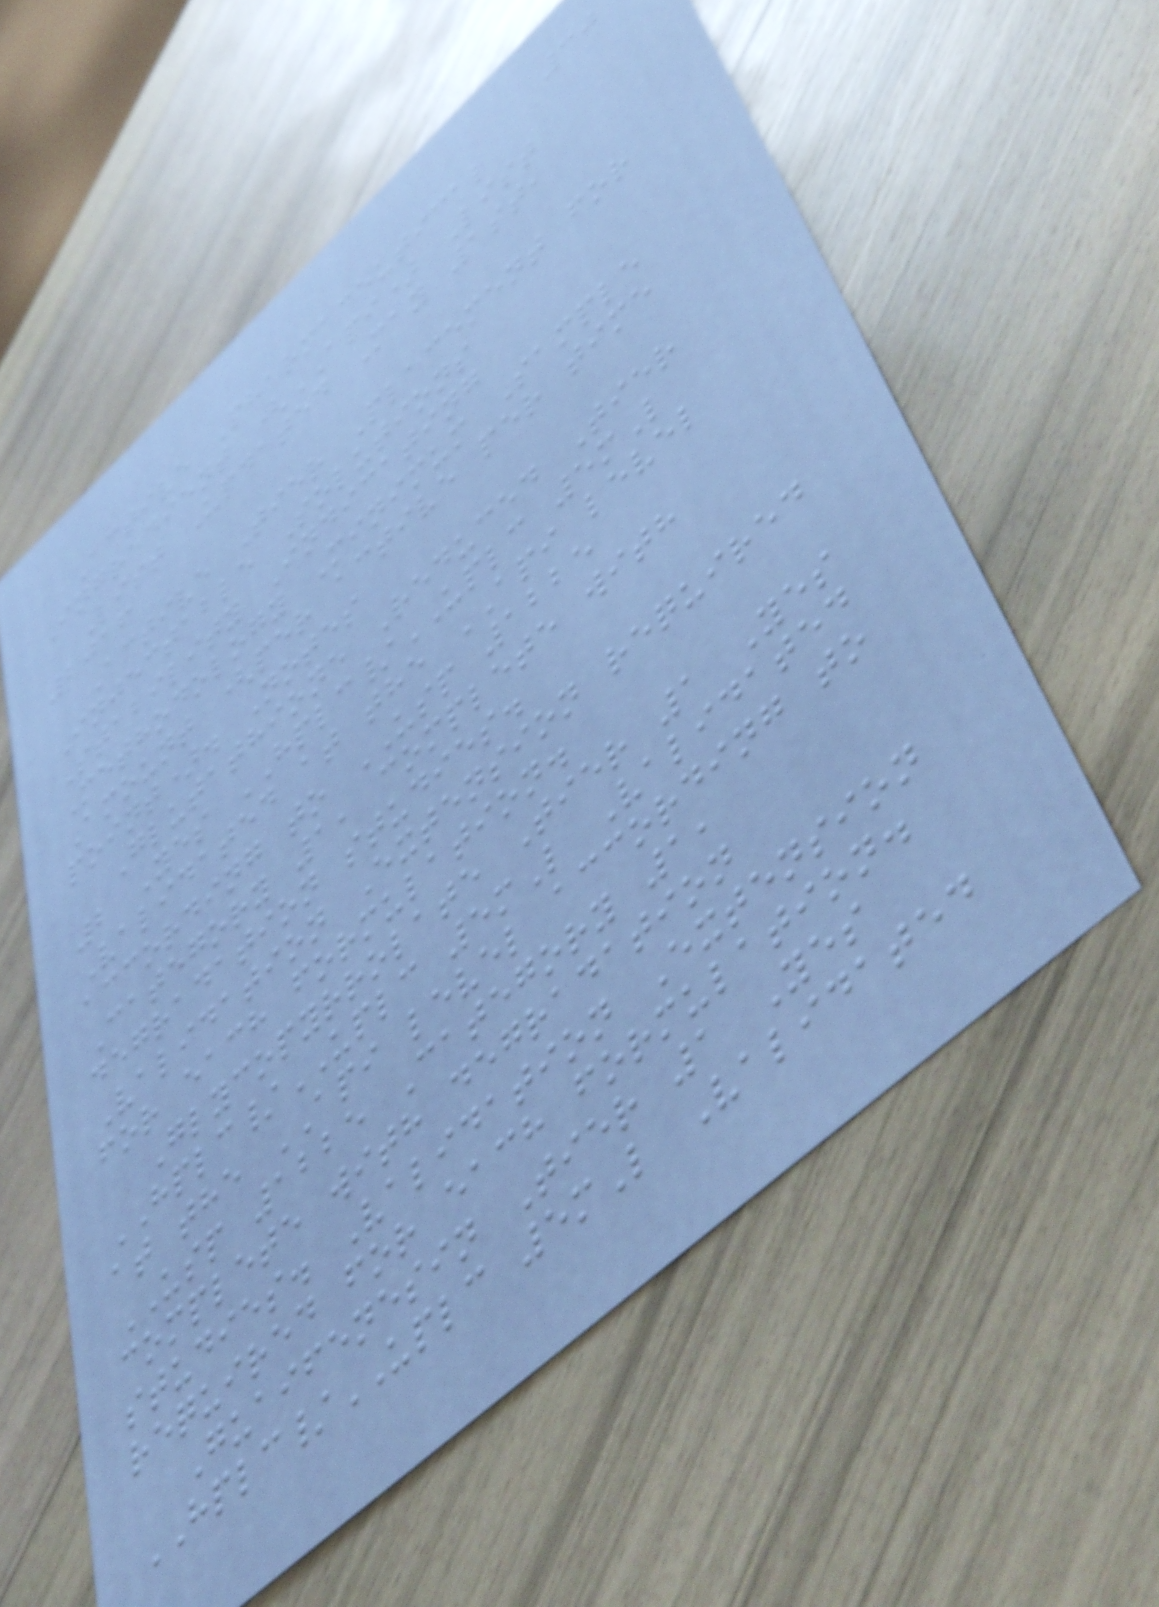30
Active Pharmaceutical
Ingredient (API) List
List Updated May 1st,
2016
Active Tier Placement for
Injectable Solutions
Stability Indicating
Methodology Minimum Sample
Amount (per active per time
point). Notes
Glutathione Reduced Tier
2 Yes HPLC/UPLC 5mL
Validated at the API level
according to USP 1225
Category 1, complete with
degradation studies.
Validation Extension required
for each formulation.
Glycopyrrolate Tier 1 Yes
HPLC/UPLC 5mL Validated
at the API level according to
USP 1225 Category 1,
complete with degradation
studies. Validation Extension
required for each formulation.
Guaifenesin Tier 1 Yes
HPLC/UPLC 5mL Validated
